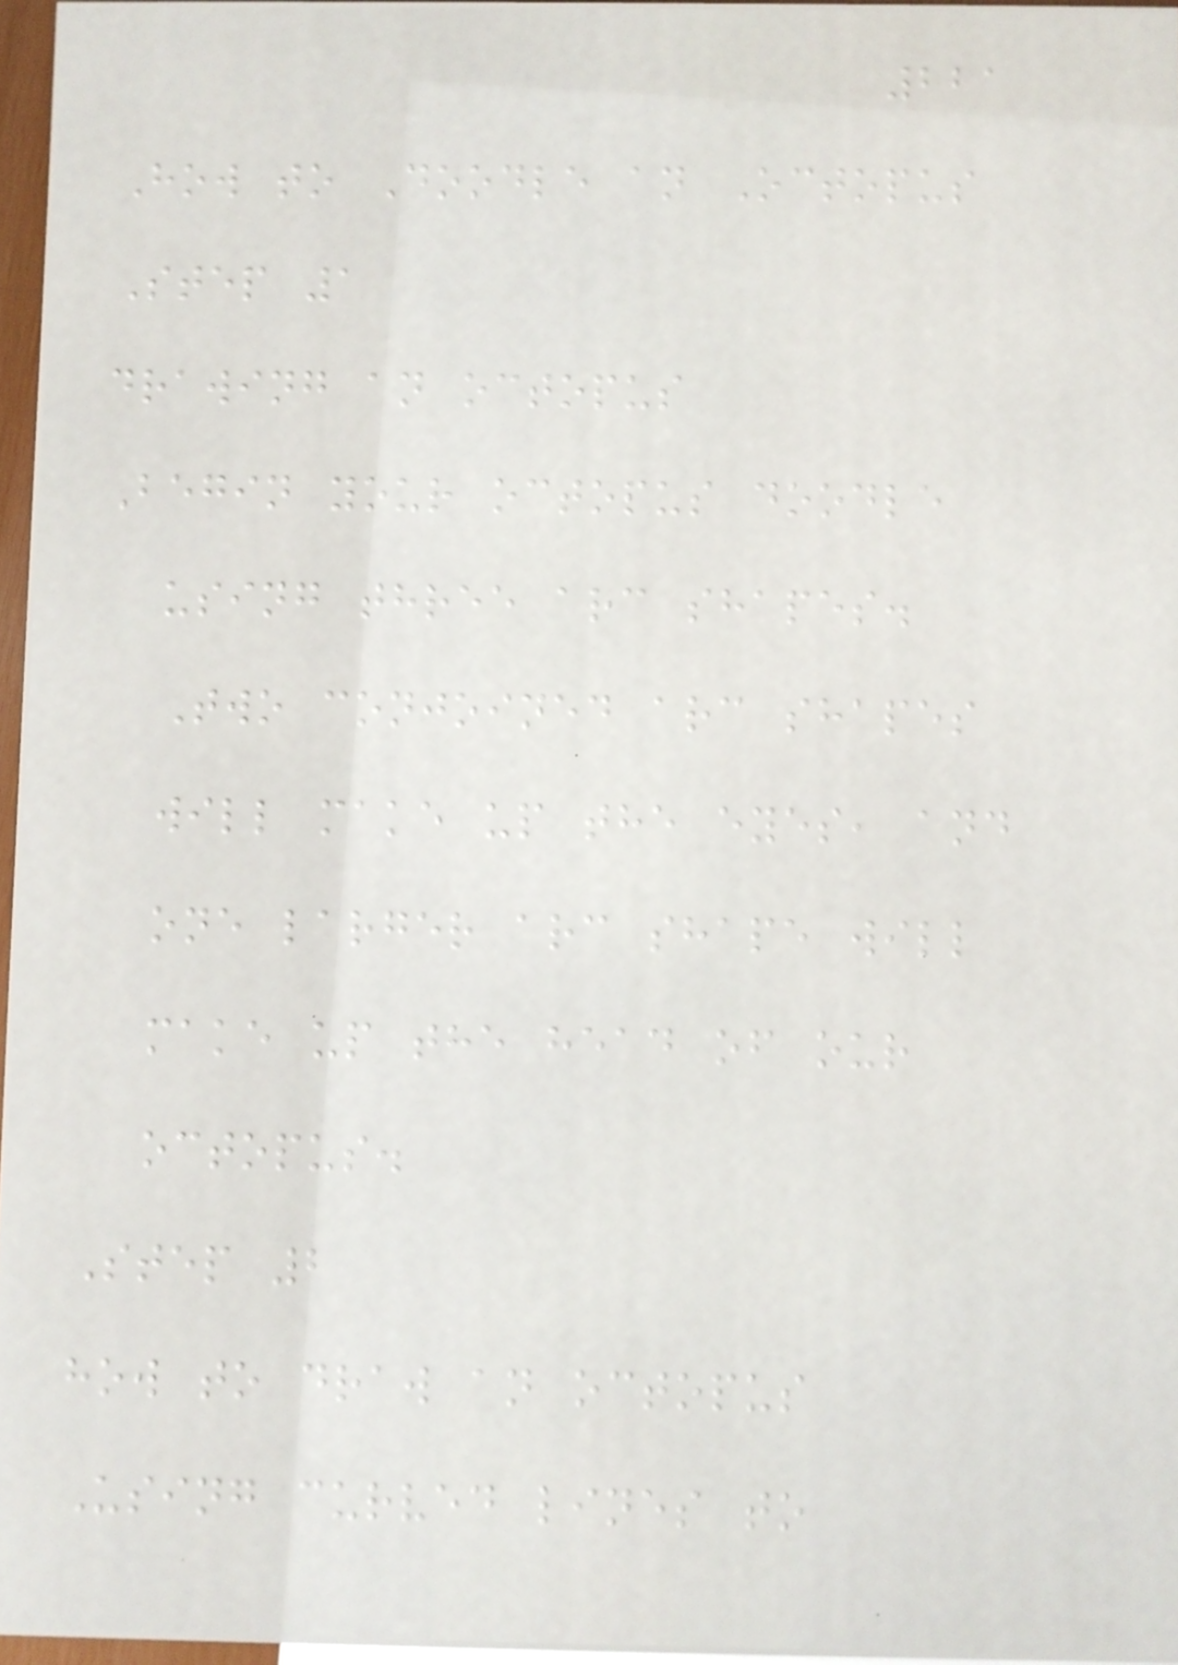221
How to Doodle an Octopus
Step 1
drawing an octopus
Begin your octopus doodle
using three arc shapes.
Two conjoined arc shapes
will make up the eyes, and
one larger arc shape will
make up the head of our
octopus.
Step 2
how to draw an octopus
Using curved lines to
